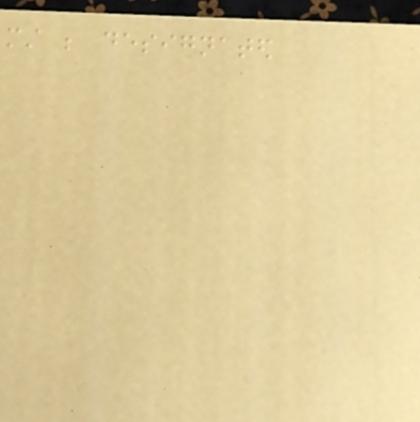must be designated
